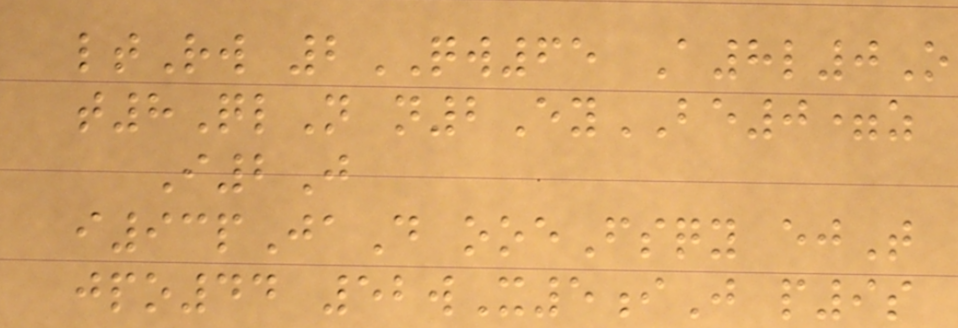ltRw 2QW65 A8l0O
t8QlN n2EyBE0=z
I2J
i93pJaD ooeFsqy ejT
jpo44 52wX5iJ p9s
